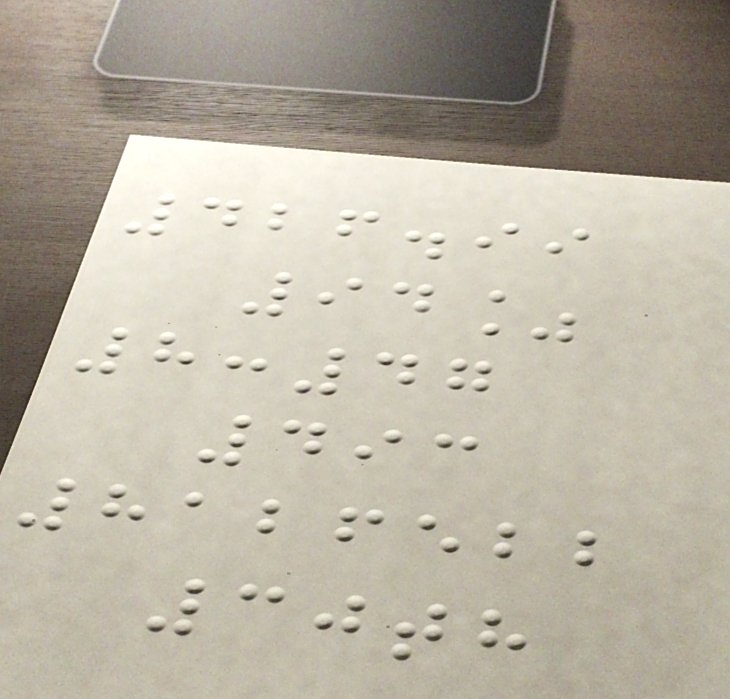426.99
94%
8:47
493
8126522
30th
